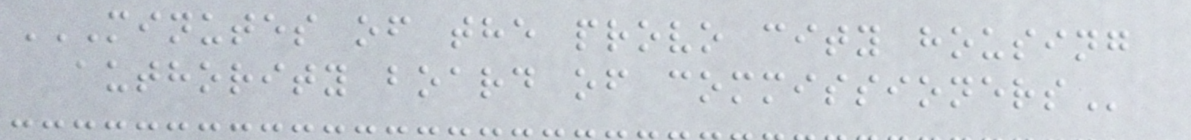MINUTES OF THE PROVO CITY HOUSING
AUTHORITY BOARD OF COMMISSIONERS
